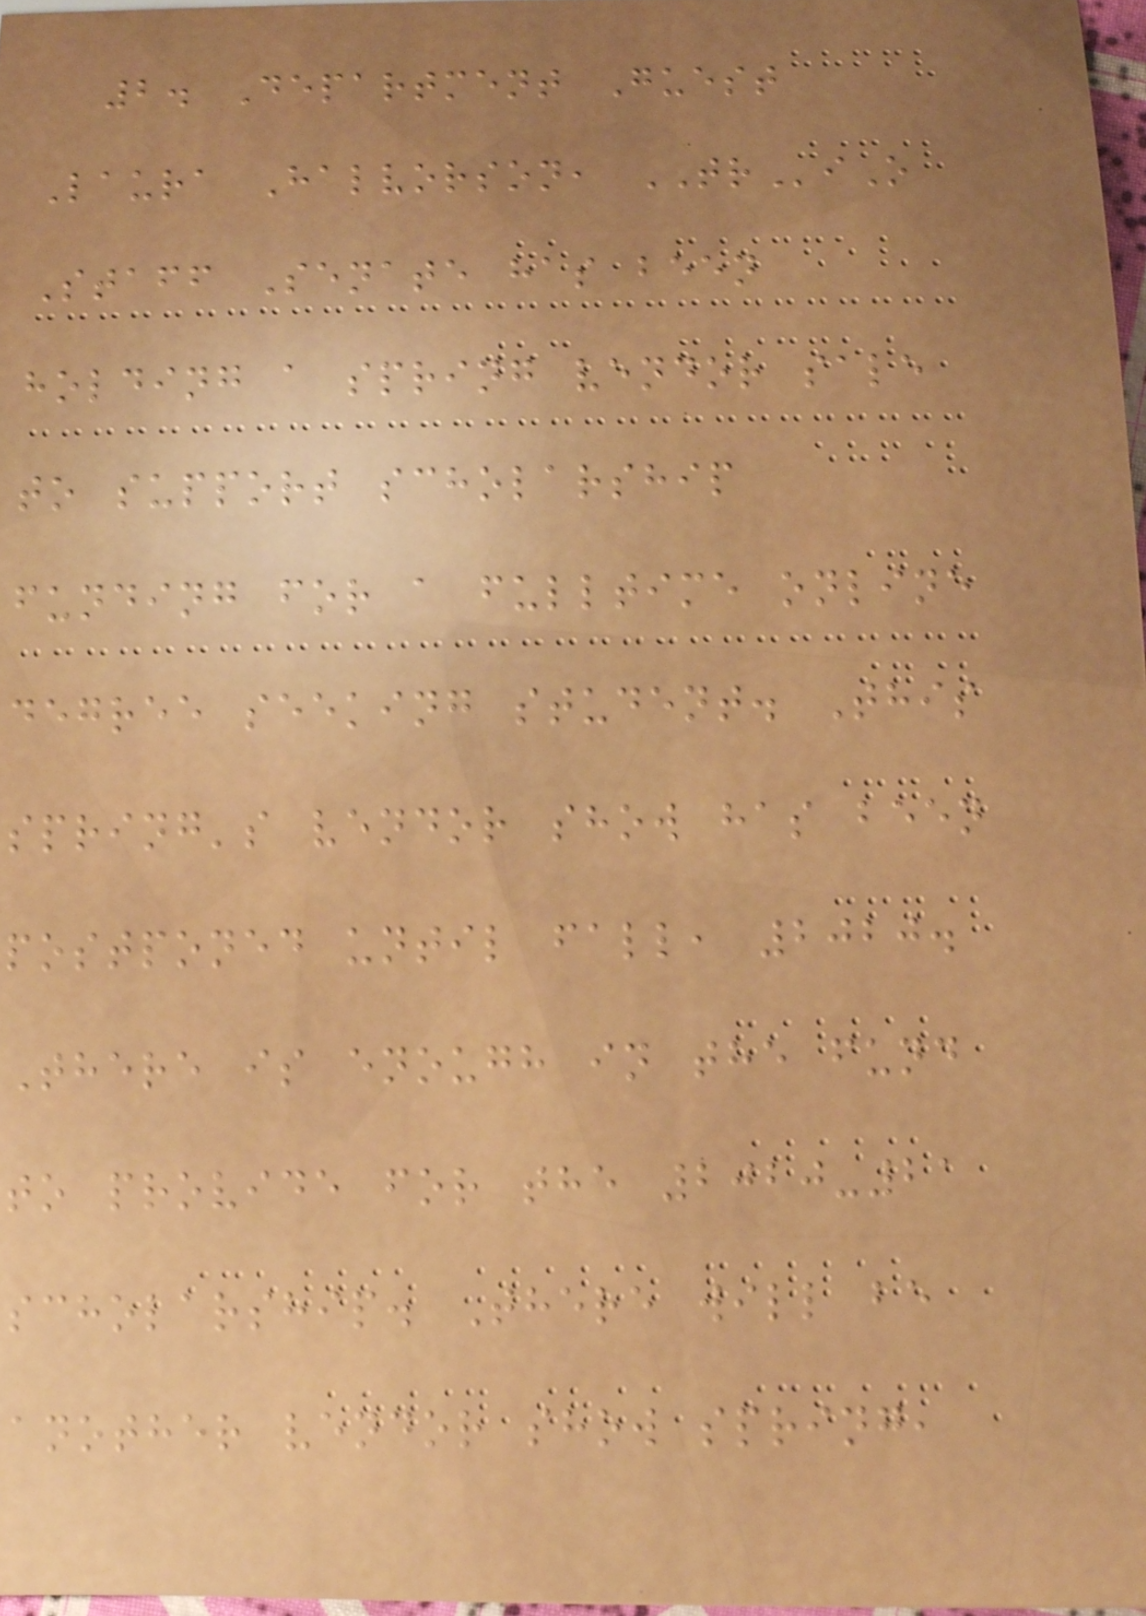2. Department Guest
Laura Halvorson, TRiO
Staff Senate has been
holding a spring vendor sale
to support scholarship
funding for a fulltime online
degree seeking student. This
spring's vendor show has been
postponed until fall, 2020.
There is enough in the fund
to provide for the 2020-21
scholarship. There will be
another vendor show spring,
